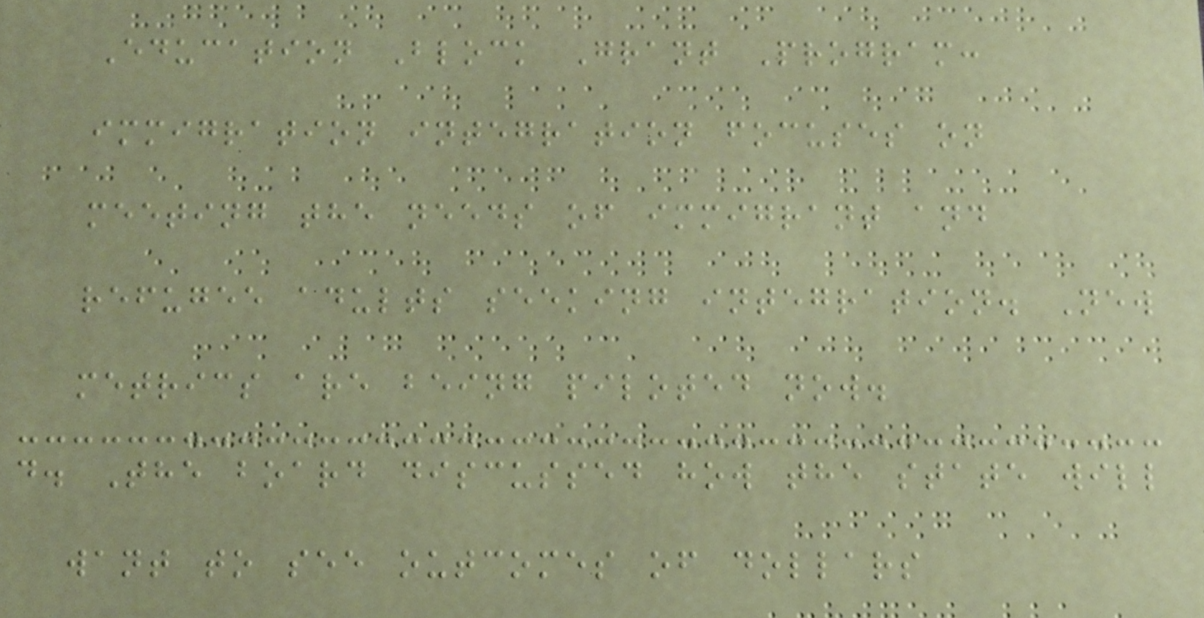Education Block Grant Program:
immigration integration focuses on
meeting the needs of immigrant and
refugee adults seeking integration. New
metrics are being piloted now.
d. The board discussed how the state will
want to see outcomes of dollars
